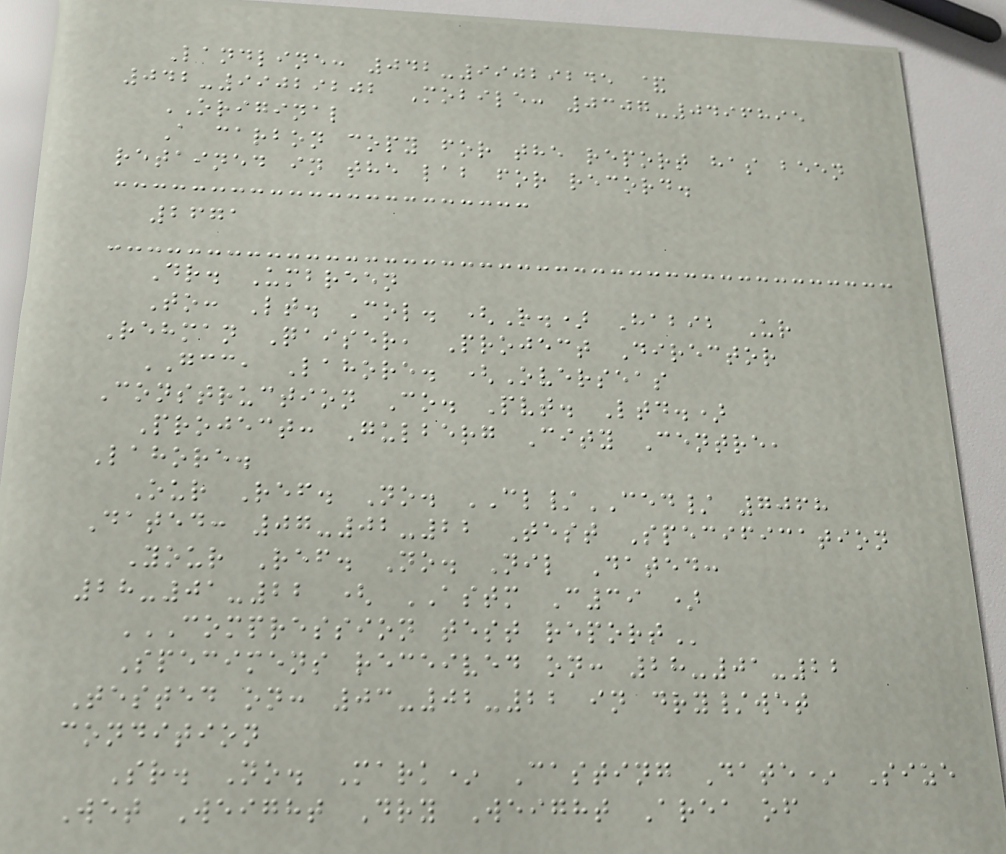Landline: 042-99029245 &
042-99029202 Mobile: 0307-0496895
ORIGINAL
A carbon copy for the report has been
retained in the lab for record.
2671
Dr. Umbreen
To: Lt. Col. (R.) Habib Ur
Rehman Qaiser, Project Director
GCC, Lahore. (Overseas
Construction Co. Pvt. Ltd.)
Project: Gulberg City Centre,
Lahore.
Our Ref. No. CL/CED/ 7068
Dated: 07-02-22 Test Specification
Your Ref. No. Nil Dated:
28-01-22 ( ASTM C39 )
COMPRESSION TEST REPORT
Specimens received on: 28-01-22
Tested on: 03-02-22 in dry/wet
condition
Sr. No. Mark* Casting Date* Size
Wet Weight Dry Weight Area of
